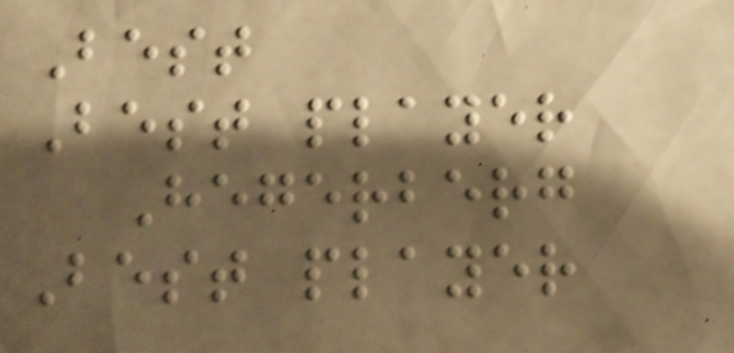Best
Best player
Hegerberg
Best player
